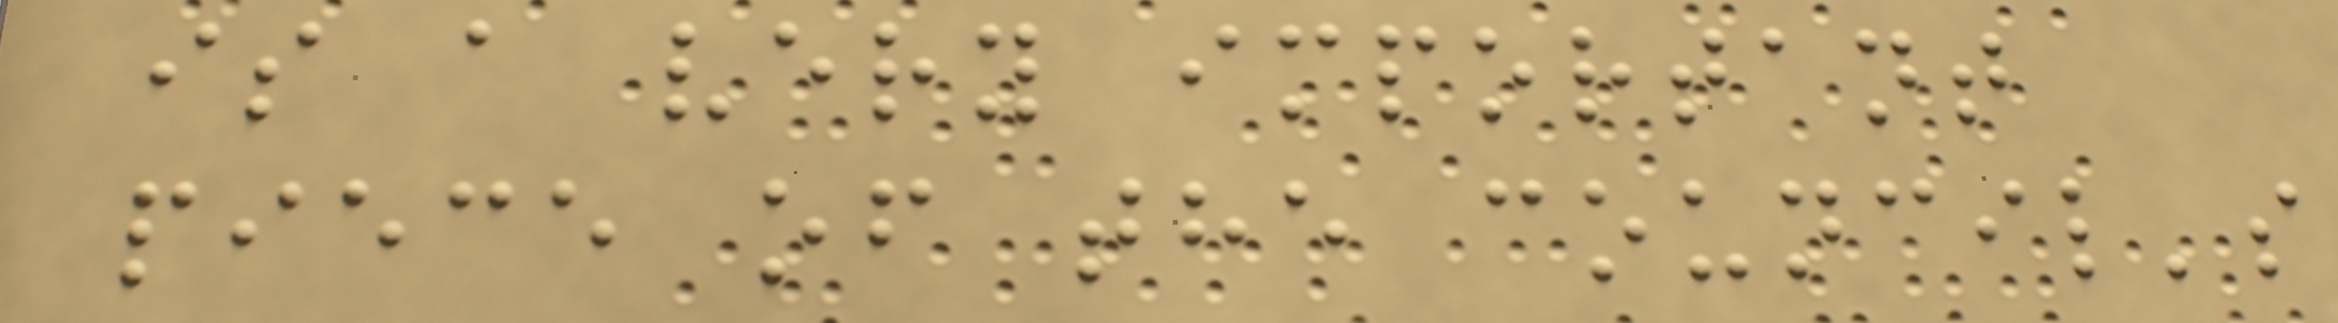is a very important
piece of the council's
